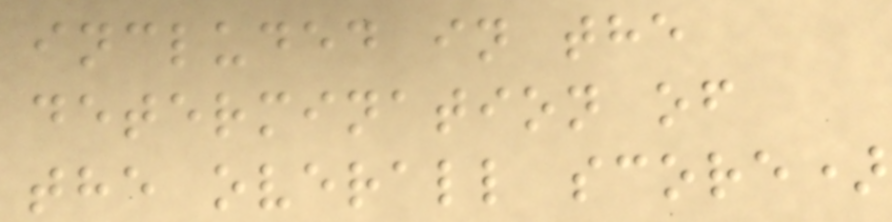included in the
determination of
the overall score)
